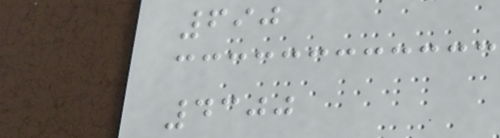690
4300
